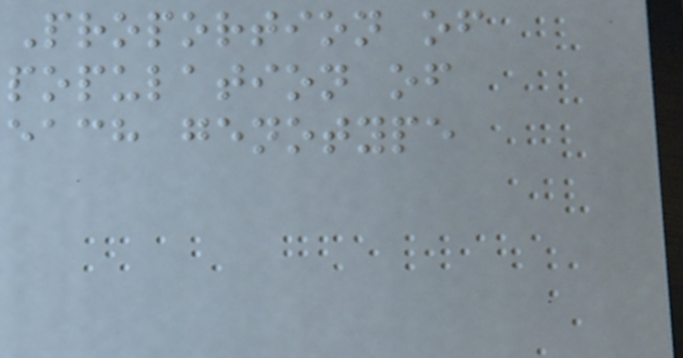Proportion of
population of
each genotype
